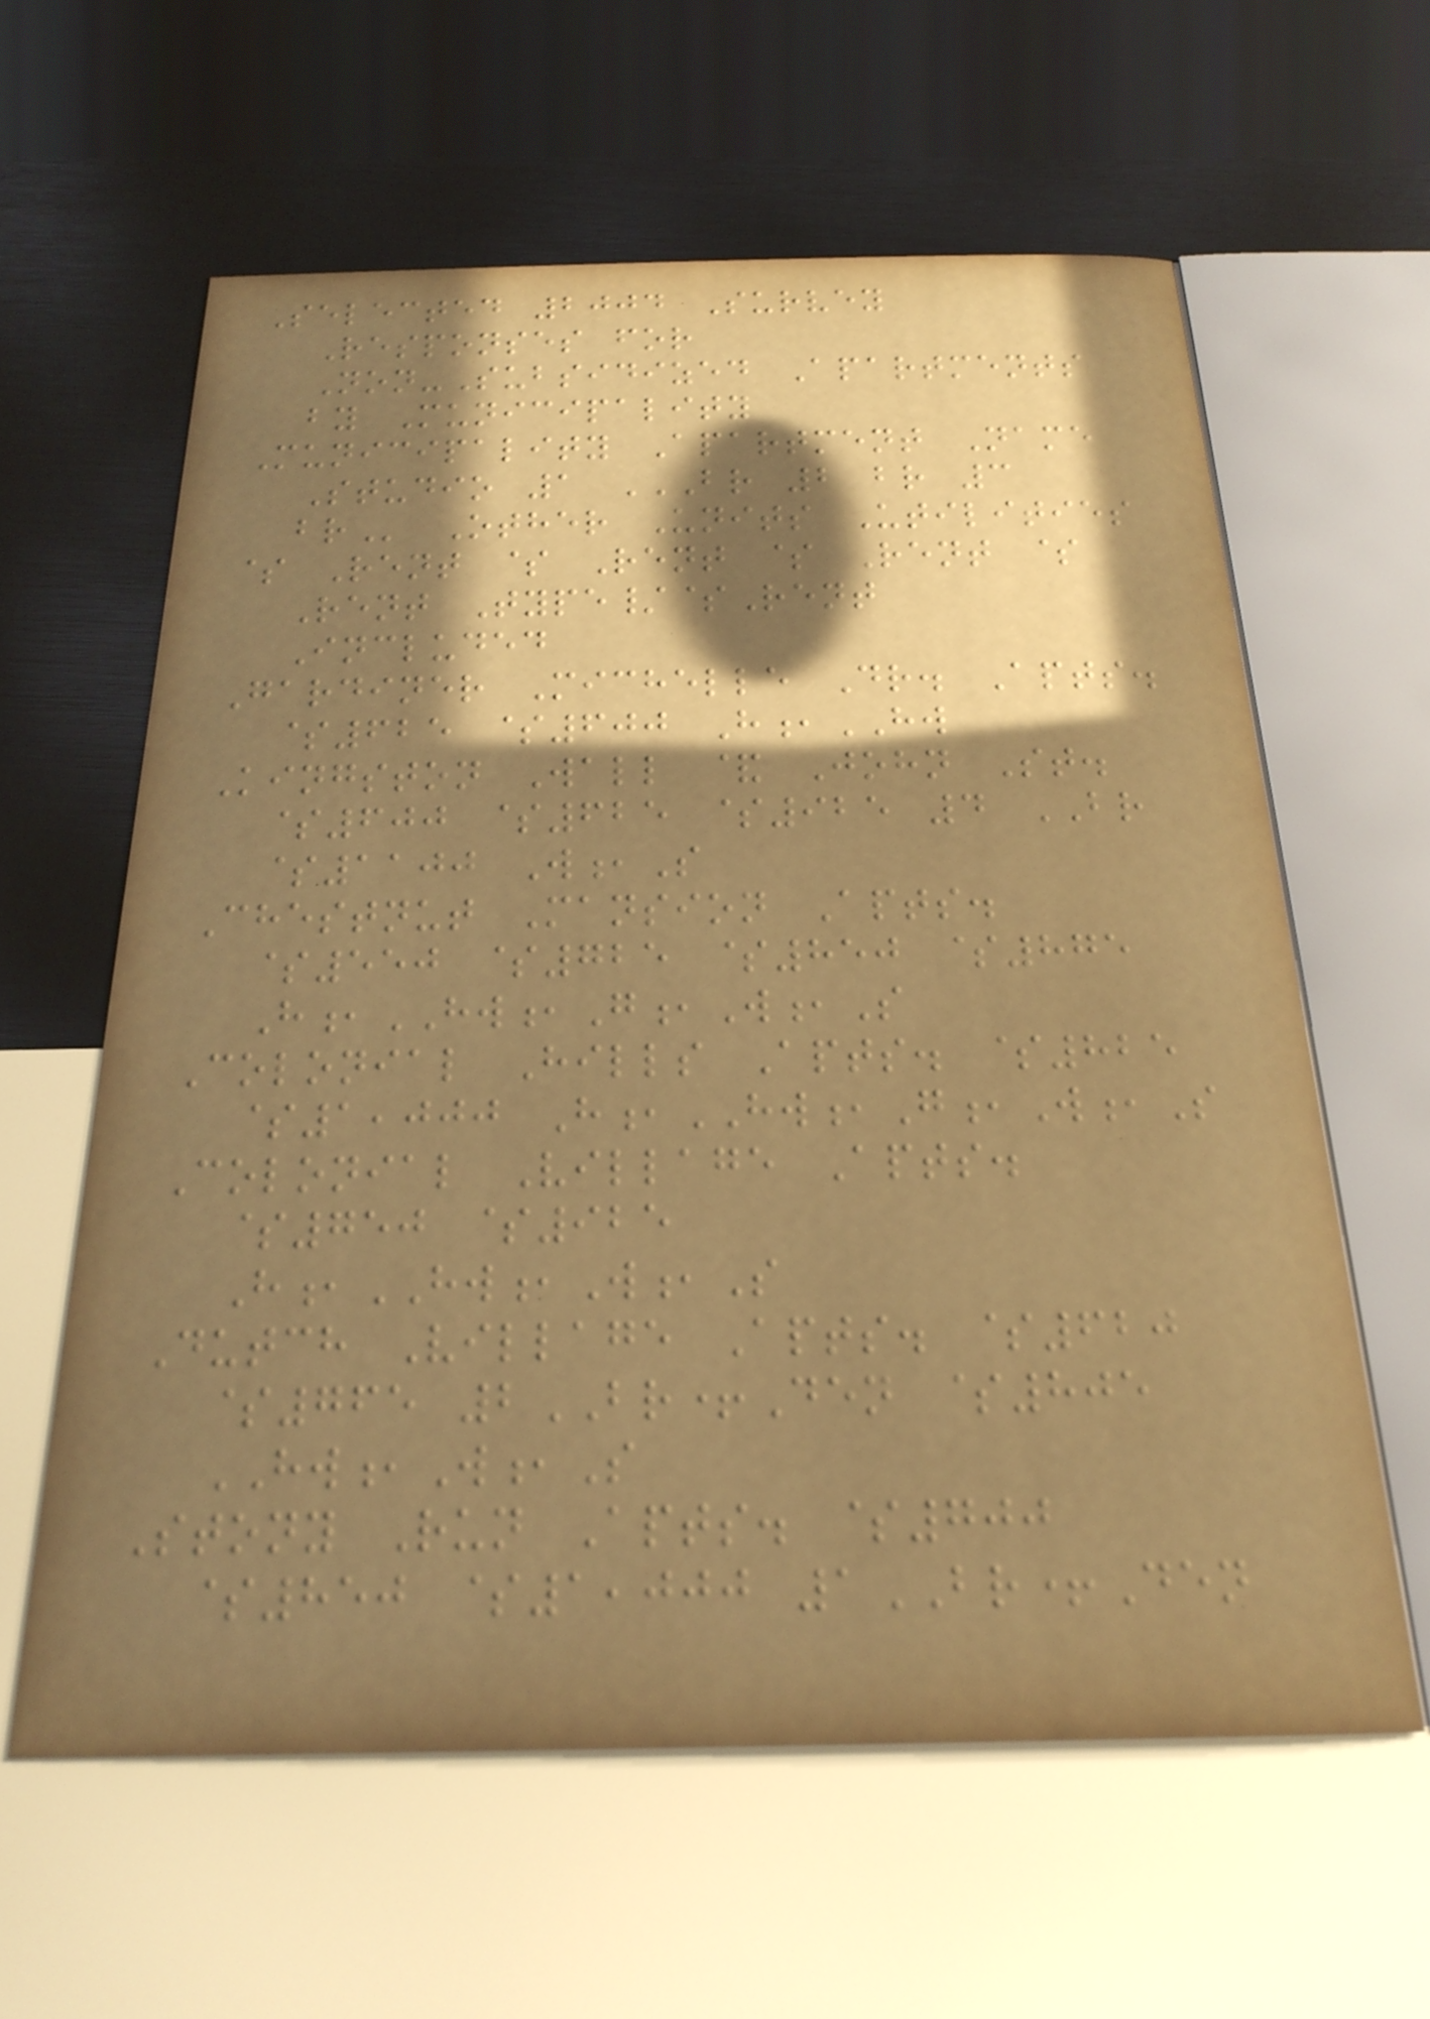Selected 2004 Survey
Responses for
Non-Subsidized Apartments
by Municipality
Municipality Apartment Name
Studio 1 BR 2 BR 3
BR Other Units Utilities
$ Rent $ Rent $ Rent $
Rent Type/$Rent
Included
Gardiner Michelle Dr. Apts.
$625 $600 H,HW
Kingston Wall & John St.
$600 $625 $925 4 BR
$1100 W,S
Chestnut Mansion Apts.
$550 $725 $850 $875
H,HW,G,W,S
Colonial Hills Apts. $825
$1,000 H,HW,G,W,S
Colonial Village Apts.
$750 $925
H,HW,W,S
Dutch Village Apts. $620
$765 2BR+Den $805
HW,W,S
Stony Run Apts. $700
$850 $1,000 1BR+Den
